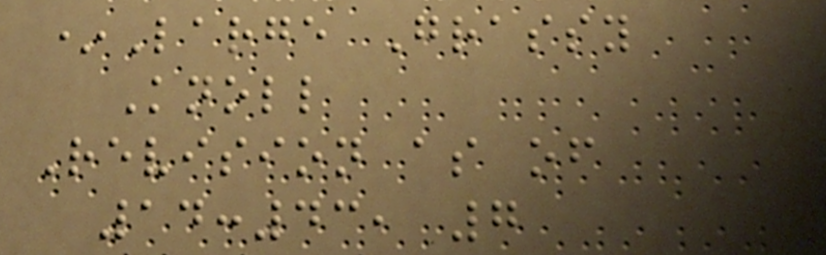*Large Grassy
Knoll
Revision as of
14:43, 7
